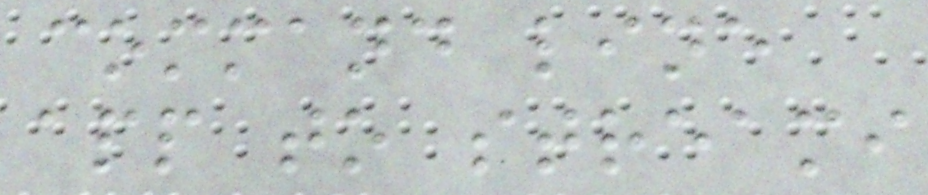command line
app to streami
